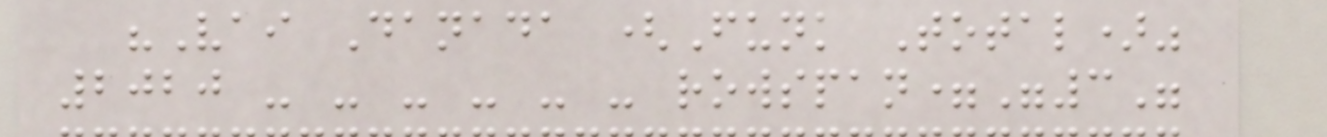"Vai Danada (Funk Total)"
2020 - - - - - - rowspan="3"
